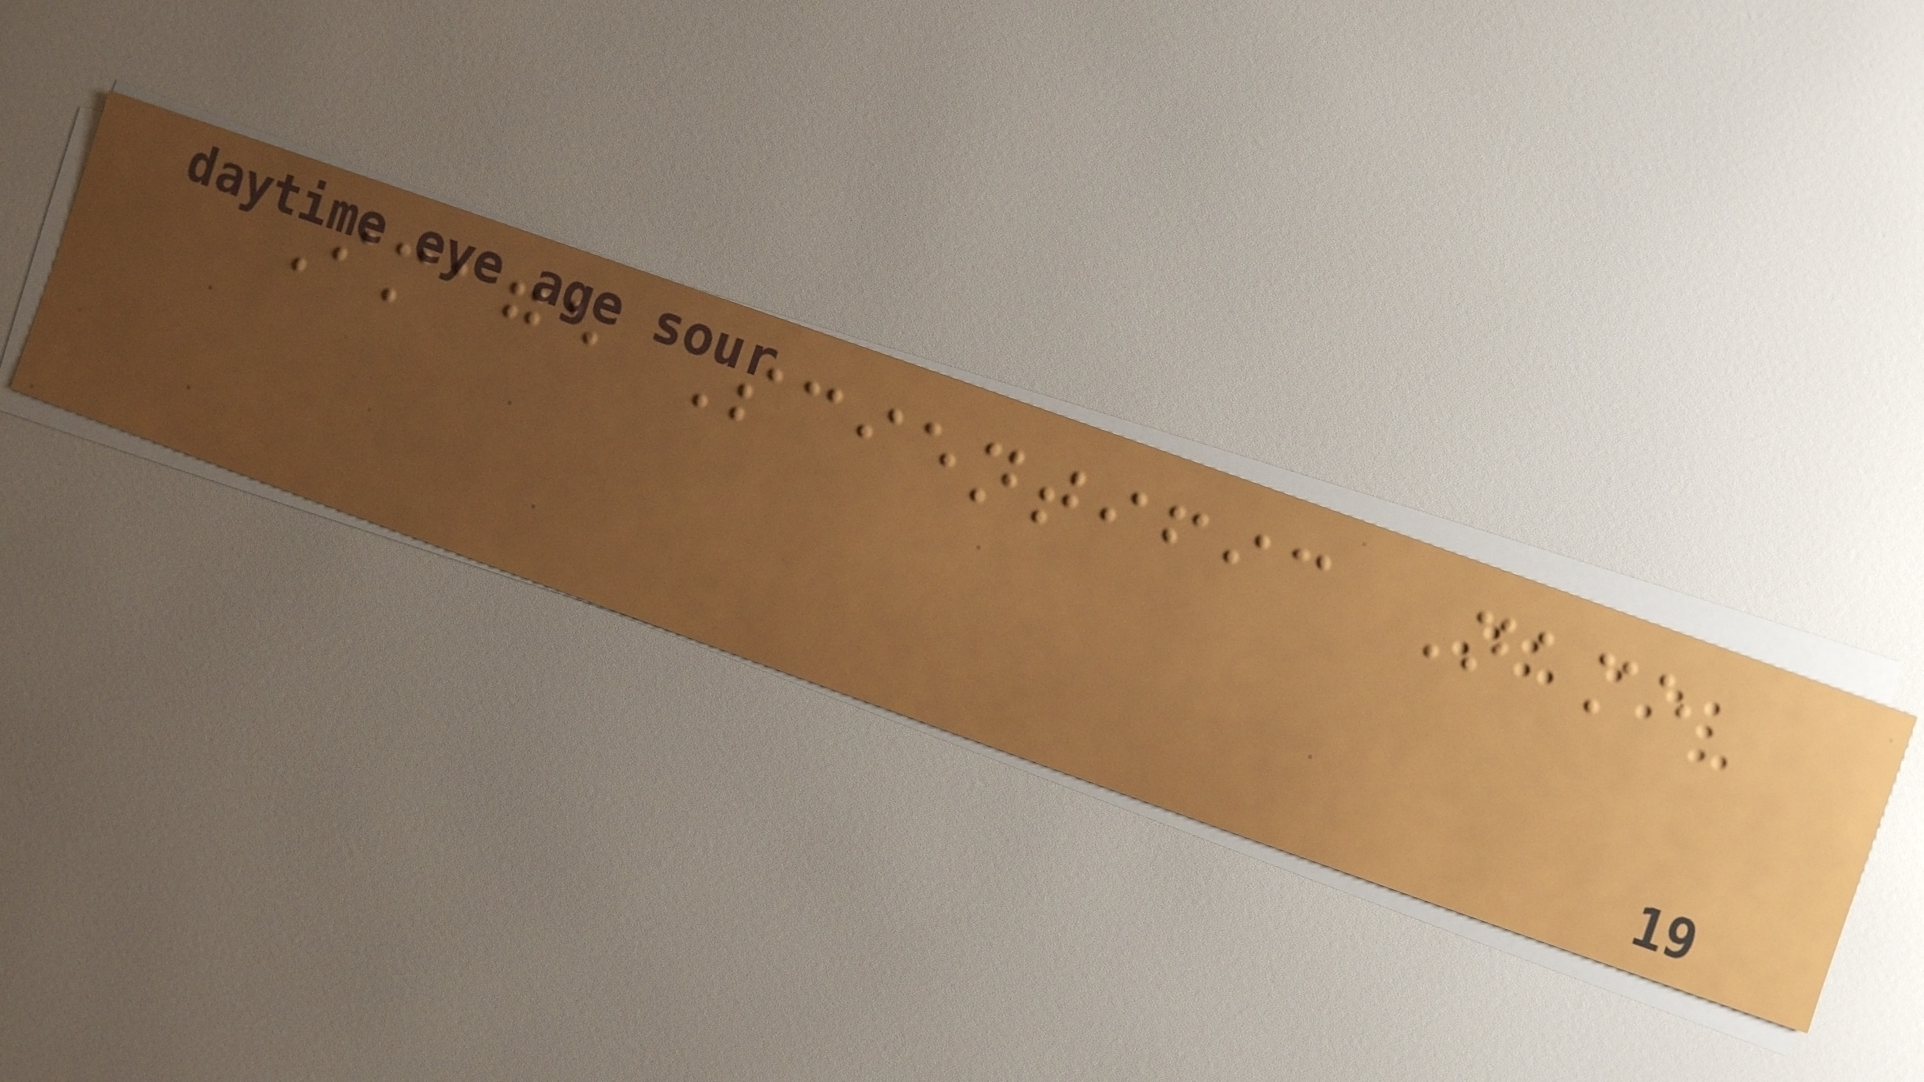Image Scientific Name
